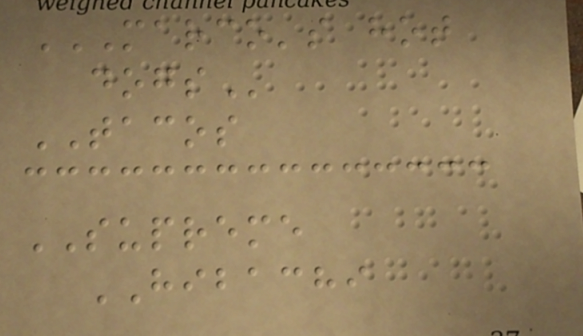MARCO'S HOT
DOGS
TACOS
SUPREME
HIBACHI
